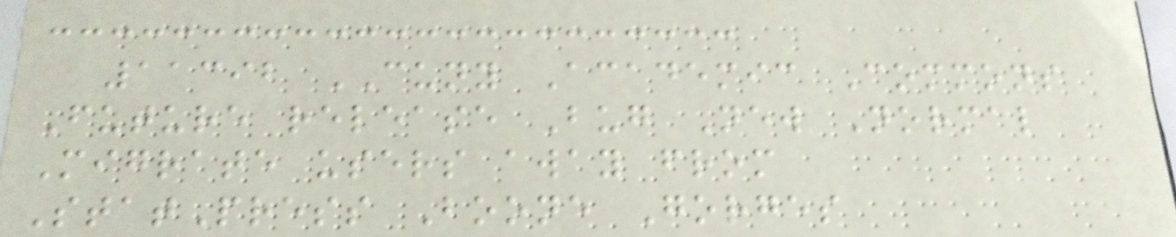11392 CUNY Academic Commons
Future release Bug New Normal
Migrate users away from
StatPress Boone Gorges
